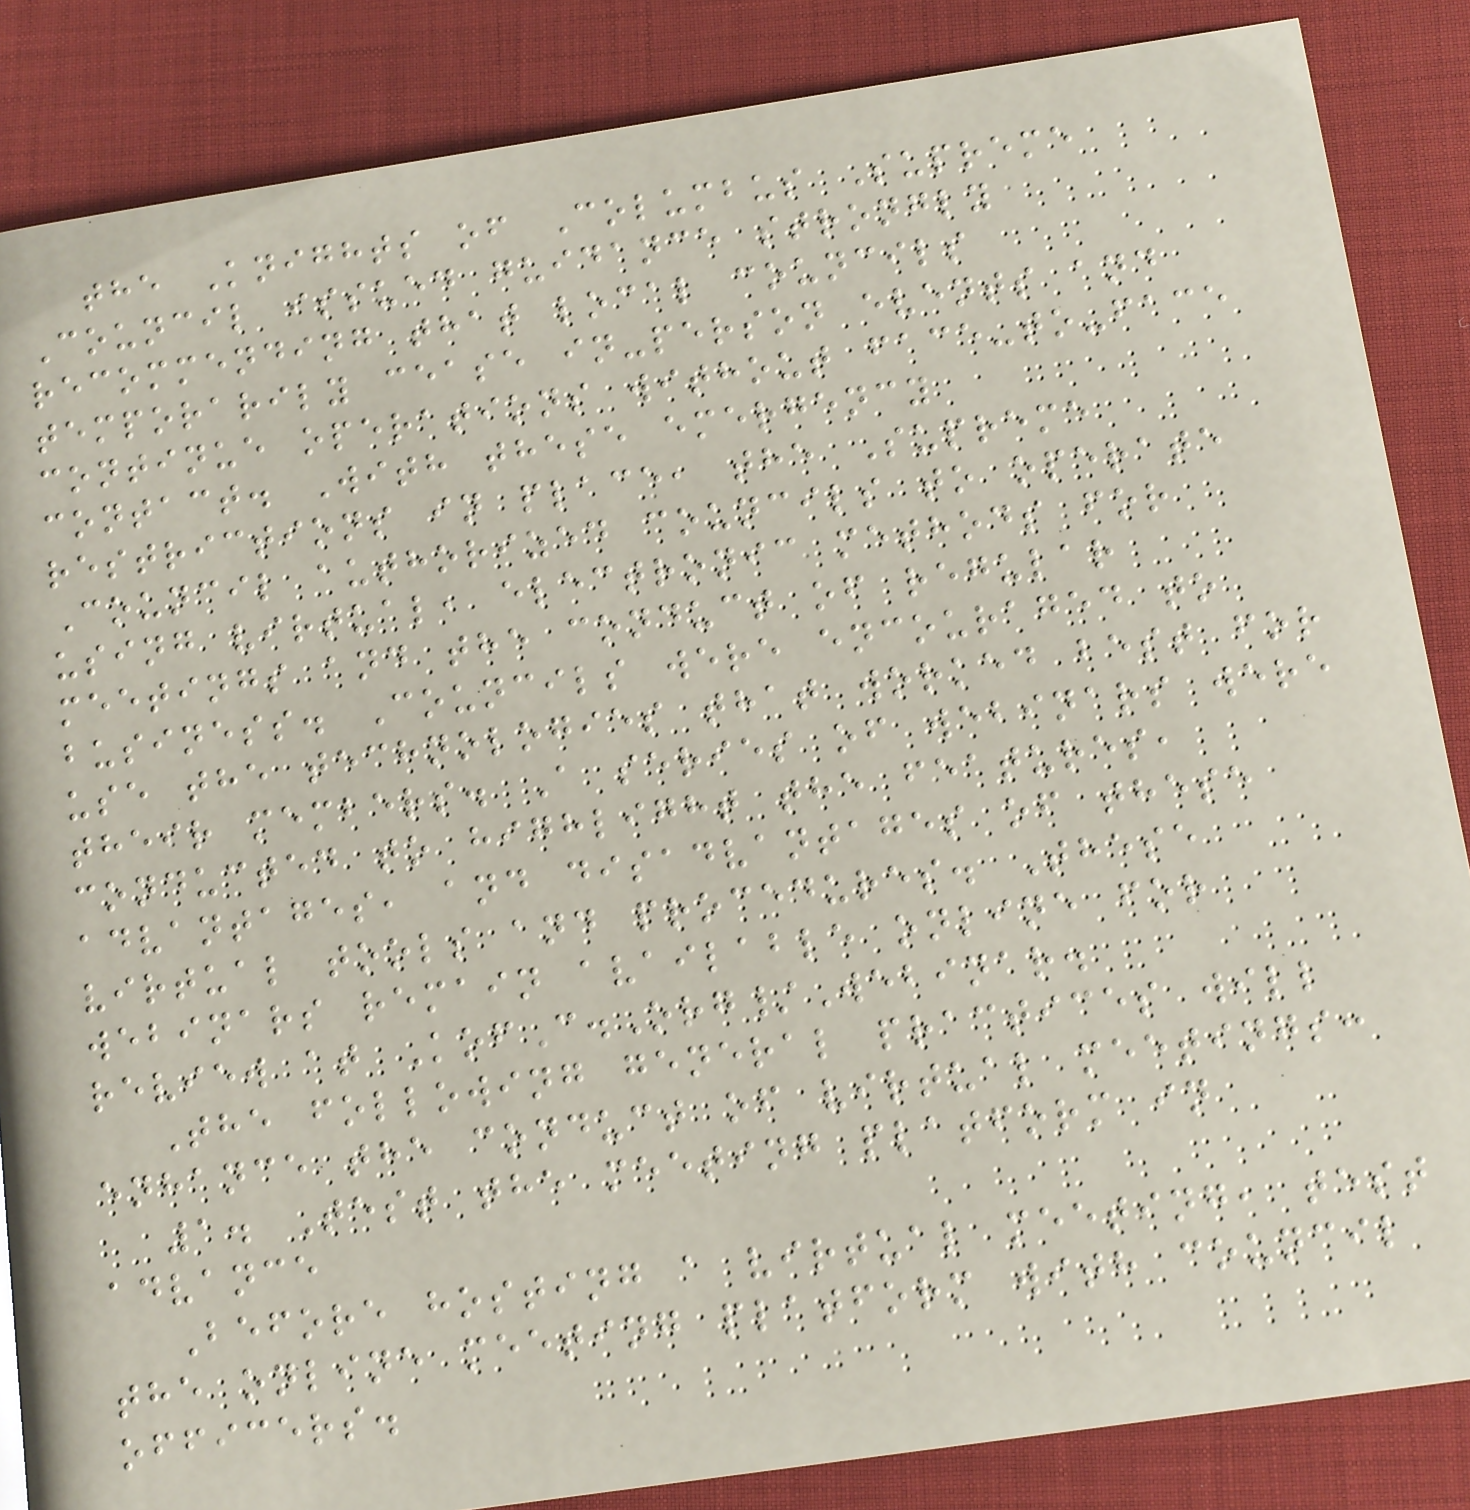the Knights of Columbus Supreme
Council issued guidance strongly
recommending that local councils
temporarily cease in-person events and
continue operations without face-to-face
contact. With these emergency
restrictions in place, the Supreme
Council authorized councils to operate
using virtual, electronic methods for
meetings and the conduct of regular
business. Councils were encouraged to
use the technologies that worked best for
their members. A series of webinars were
conducted to highlight the features,
advantages, and disadvantages of these
virtual tools and procedures. These
webinars remain available online for
review at KofC.Org/Webinar.
The following general practices will
enhance the conduct of virtual meetings:
1. Test the meeting platform in
advance
Before hosting a virtual meeting, test
the online meeting platform with council
officers.
